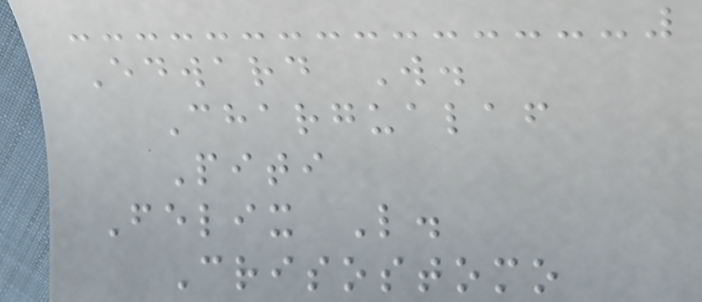Edward W.
Chargualaf
Piti
Felix L.
Crisostomo
